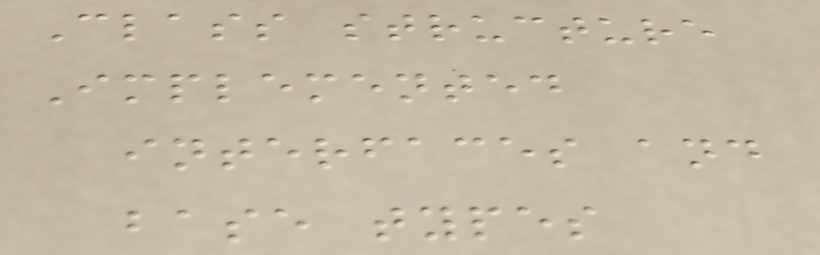Class structure
Implemented
interfaces and
base types
